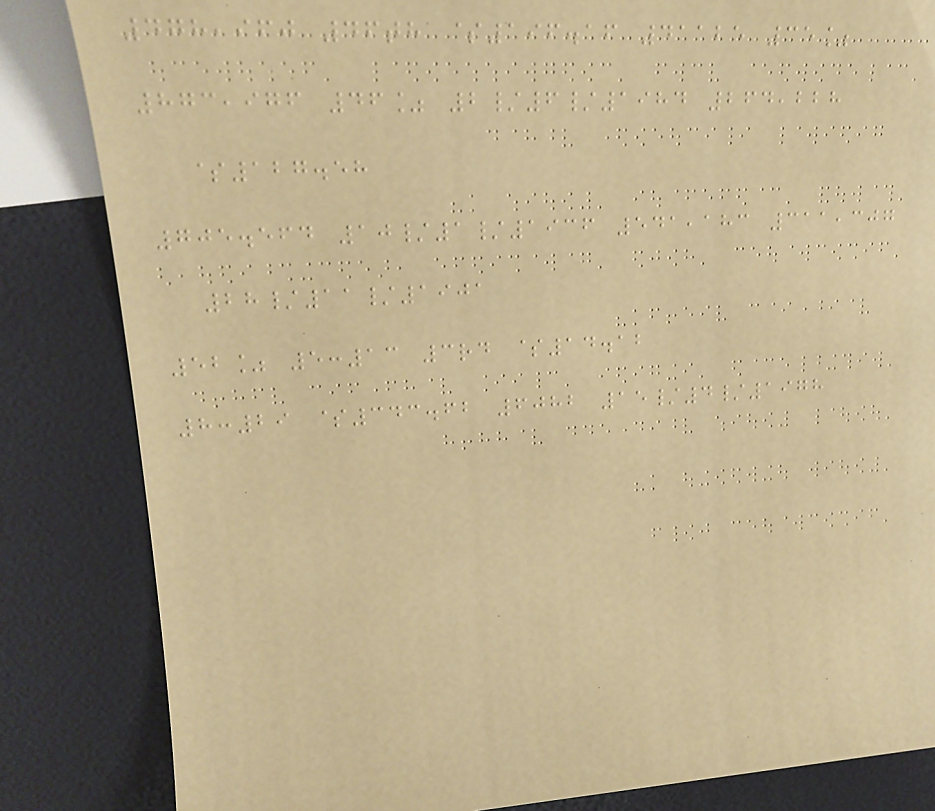478,960 46th $196.16 41125 35%
873,976 46% 2/6/1984 264,228
$127.58
705.564 10/1/1936 541,183 311,307
28/11/1901
52% 5:13 3rd $14.12
8:29 $343.62 6082 15/4/1978
